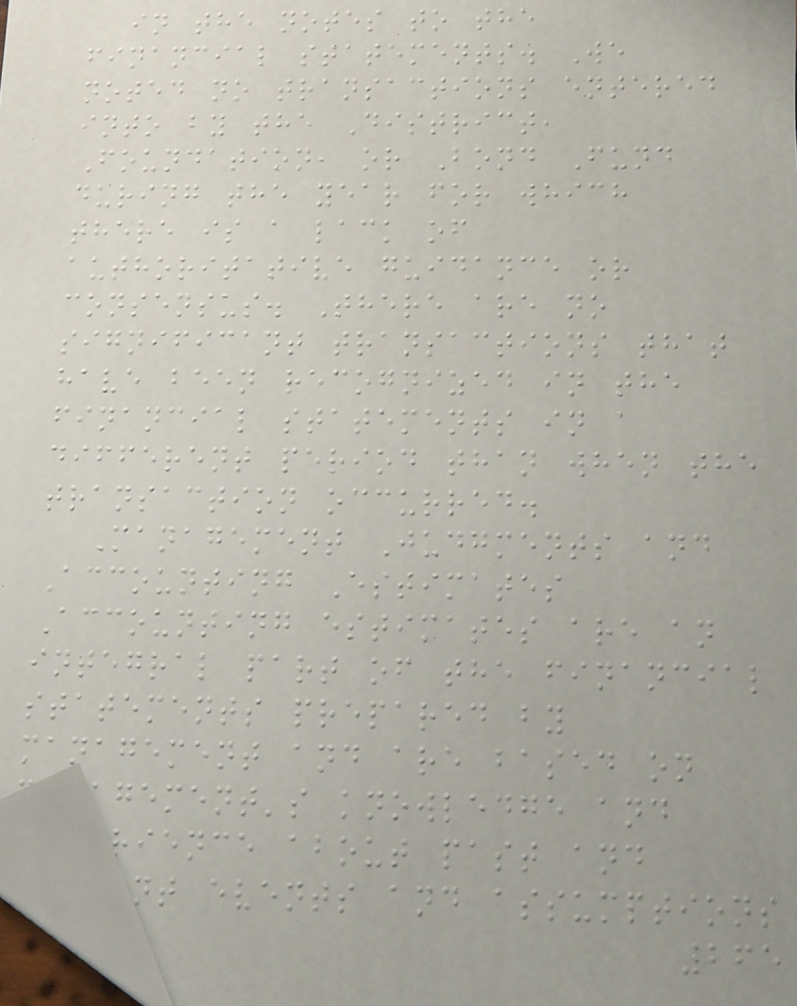in the notes to the
financial statements. We
noted no transactions entered
into by the District,
Foundation, or Bond Fund
during the year for which
there is a lack of
authoritative guidance or
consensus. There are no
significant transactions that
have been recognized in the
financial statements in a
different period than when the
transaction occurred.
Management Judgments and
Accounting Estimates
Accounting estimates are an
integral part of the financial
statements prepared by
management and are based on
management's knowledge and
experience about past and
current events and assumptions
265
